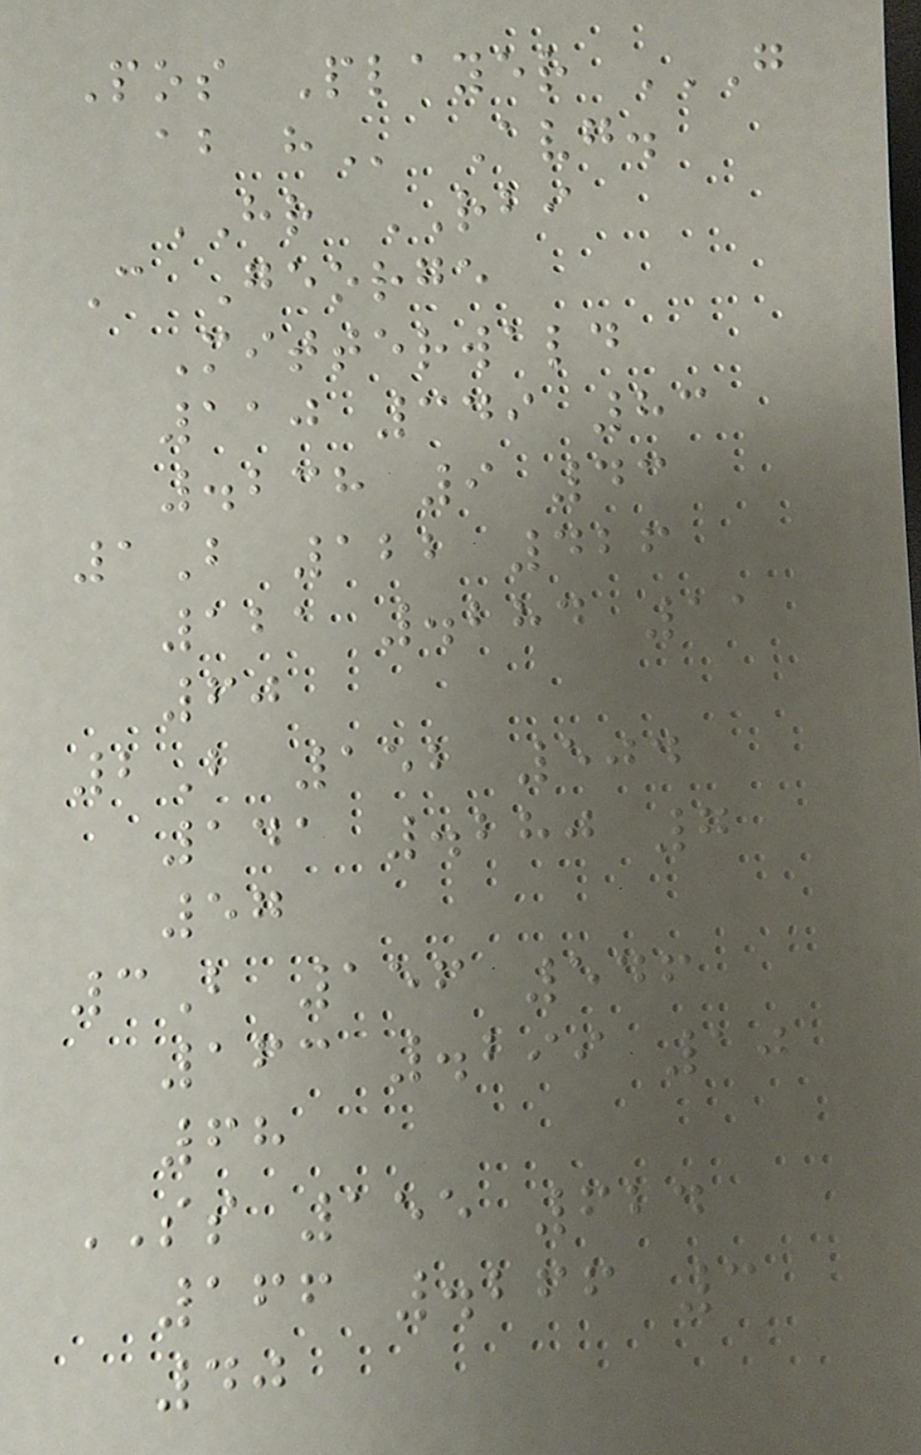Pos Player G
AB H Avg.
HR RBI
C George
Mitterwald
110 349 83
.238 9 43
1B 122 426
121 .284 11
60
2B 152 504
141 .280 7
57
3B 156 546
163 .299 10
68
SS 155 624
166 .266 3
40
